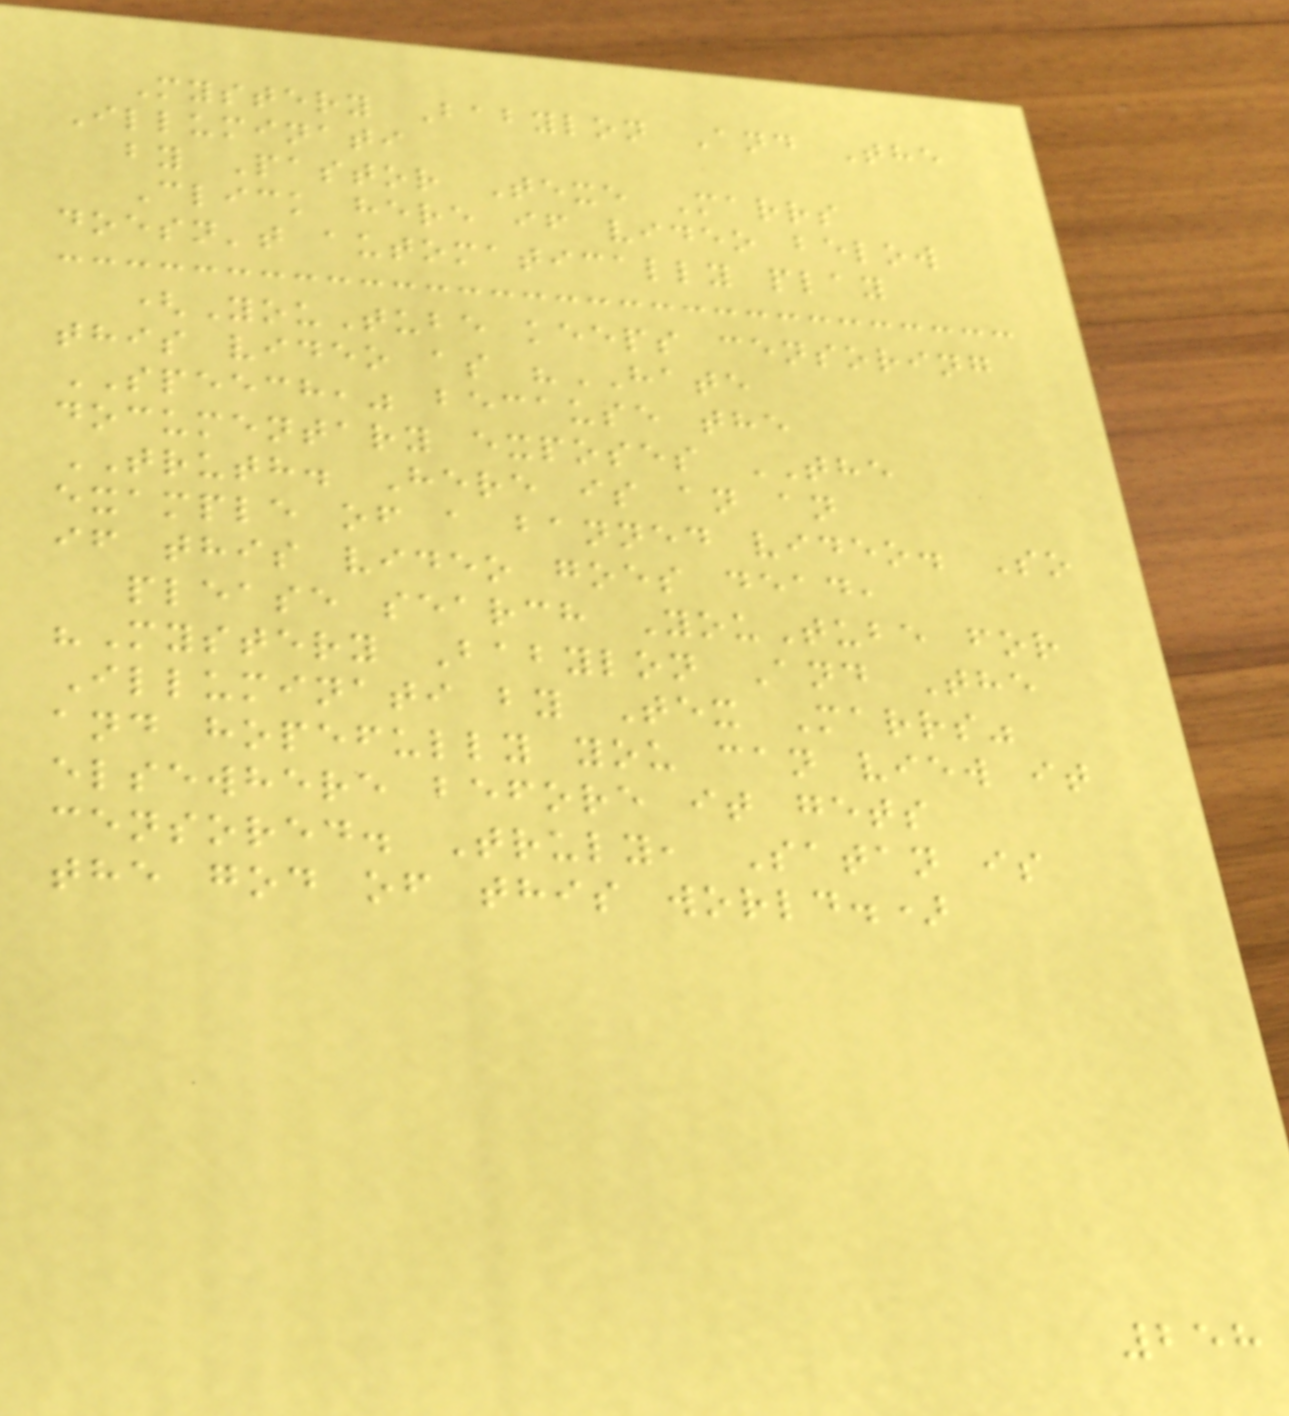Mystery Babylon And The
Illuminati
by Pastor Texe Marrs
Click here if video below
doesn't automatically play
(YouTube keeps censoring
this video as "HATE
SPEECH," because the
documentary exposes THE
TRUTH. Here is an an
example of a banned video. So
if this video goes dead,
please search YouTube for
"Mystery Babylon And The
Illuminati by Tex Marrs"
and hopefully you can view it
elsewhere before it gets
censored. Truly, Satan is
the god of this world.)
258
